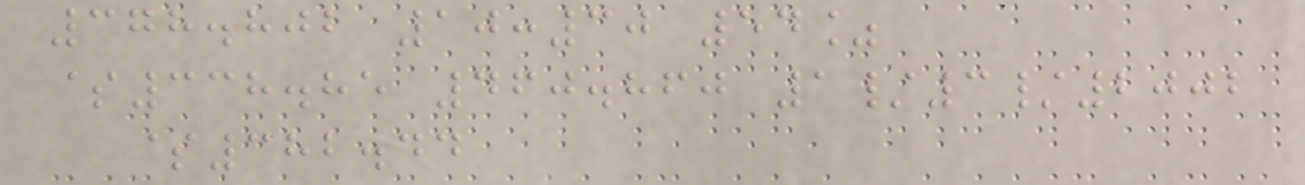378.802 10:30 54%
$338.85 460.860 1/3/2002
$382.44
